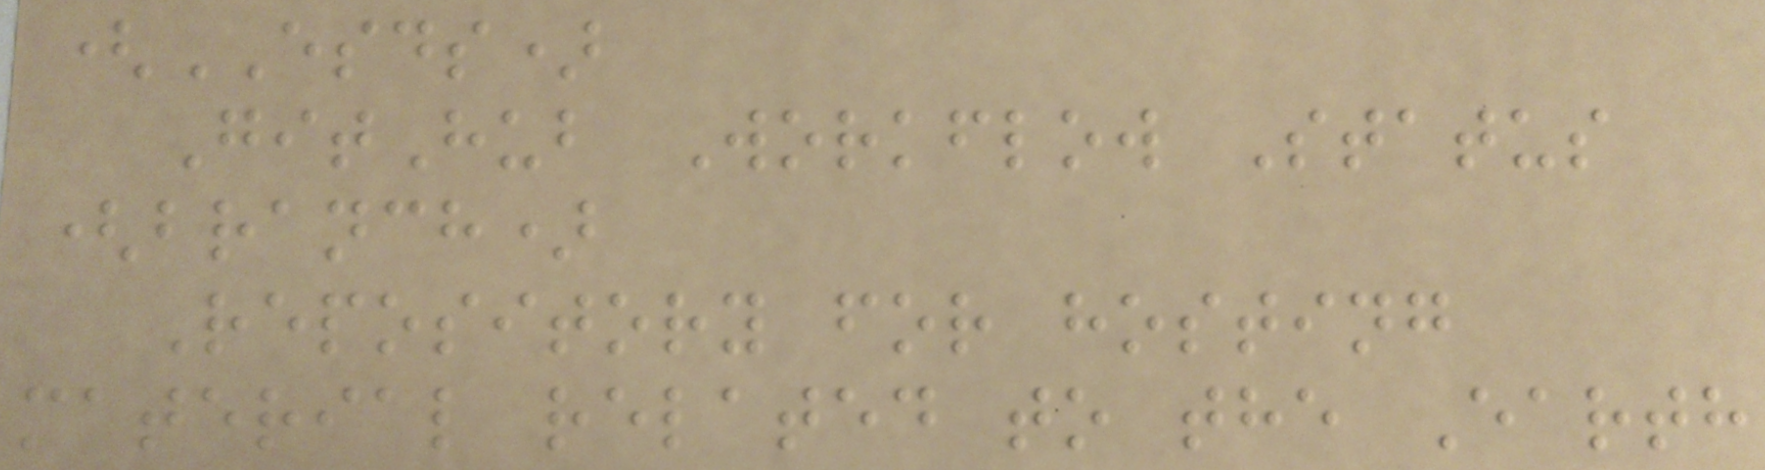(ESDS)
GitHub Workflow Status
(branch)
Repository for hosting
material related to the Earth
